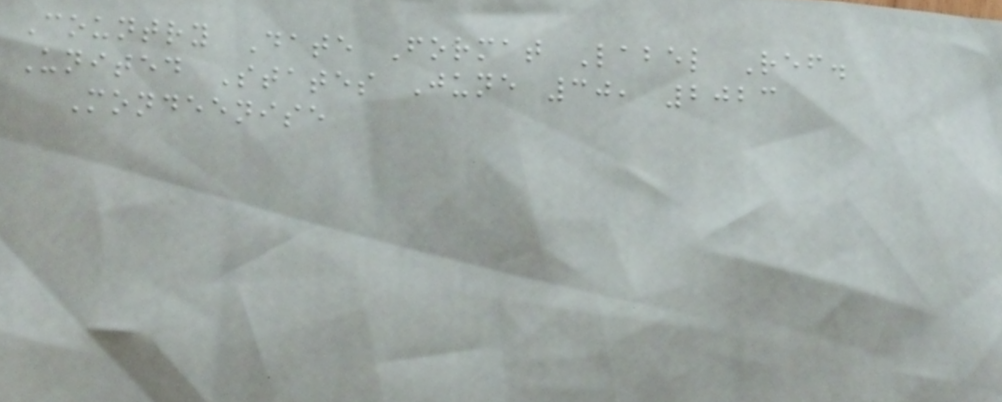Country Date Format Label Ref.
United States June 30, 2023
Mondeenise
